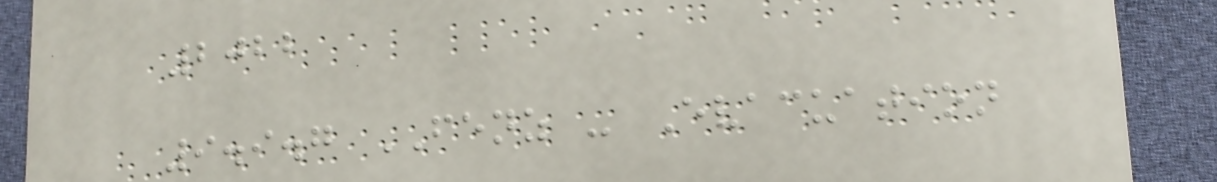2022
9.9.7 FENZ - Evacuation
